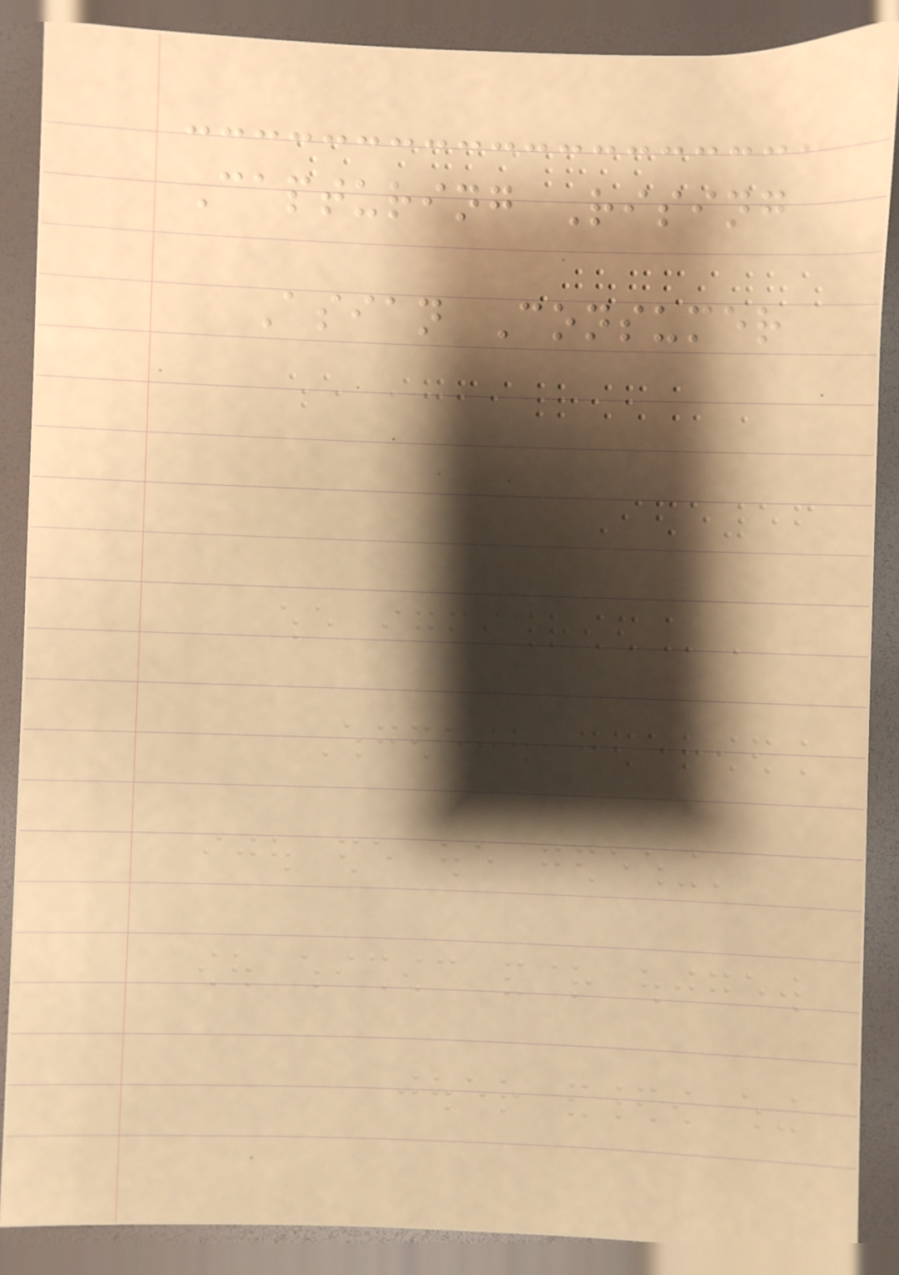Capturing Rising
Asian Consumer
